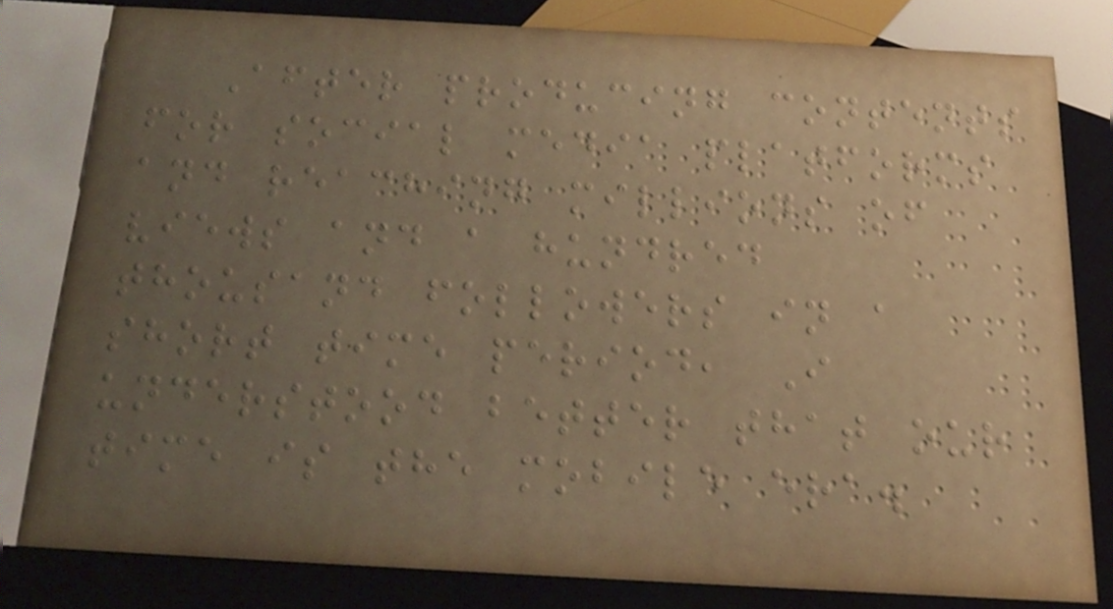After producing contents
for social media platforms
and reaching millions of
views and a hundred
thousand followers in a
short time period, I
understood better that our
time is the mobile era.
